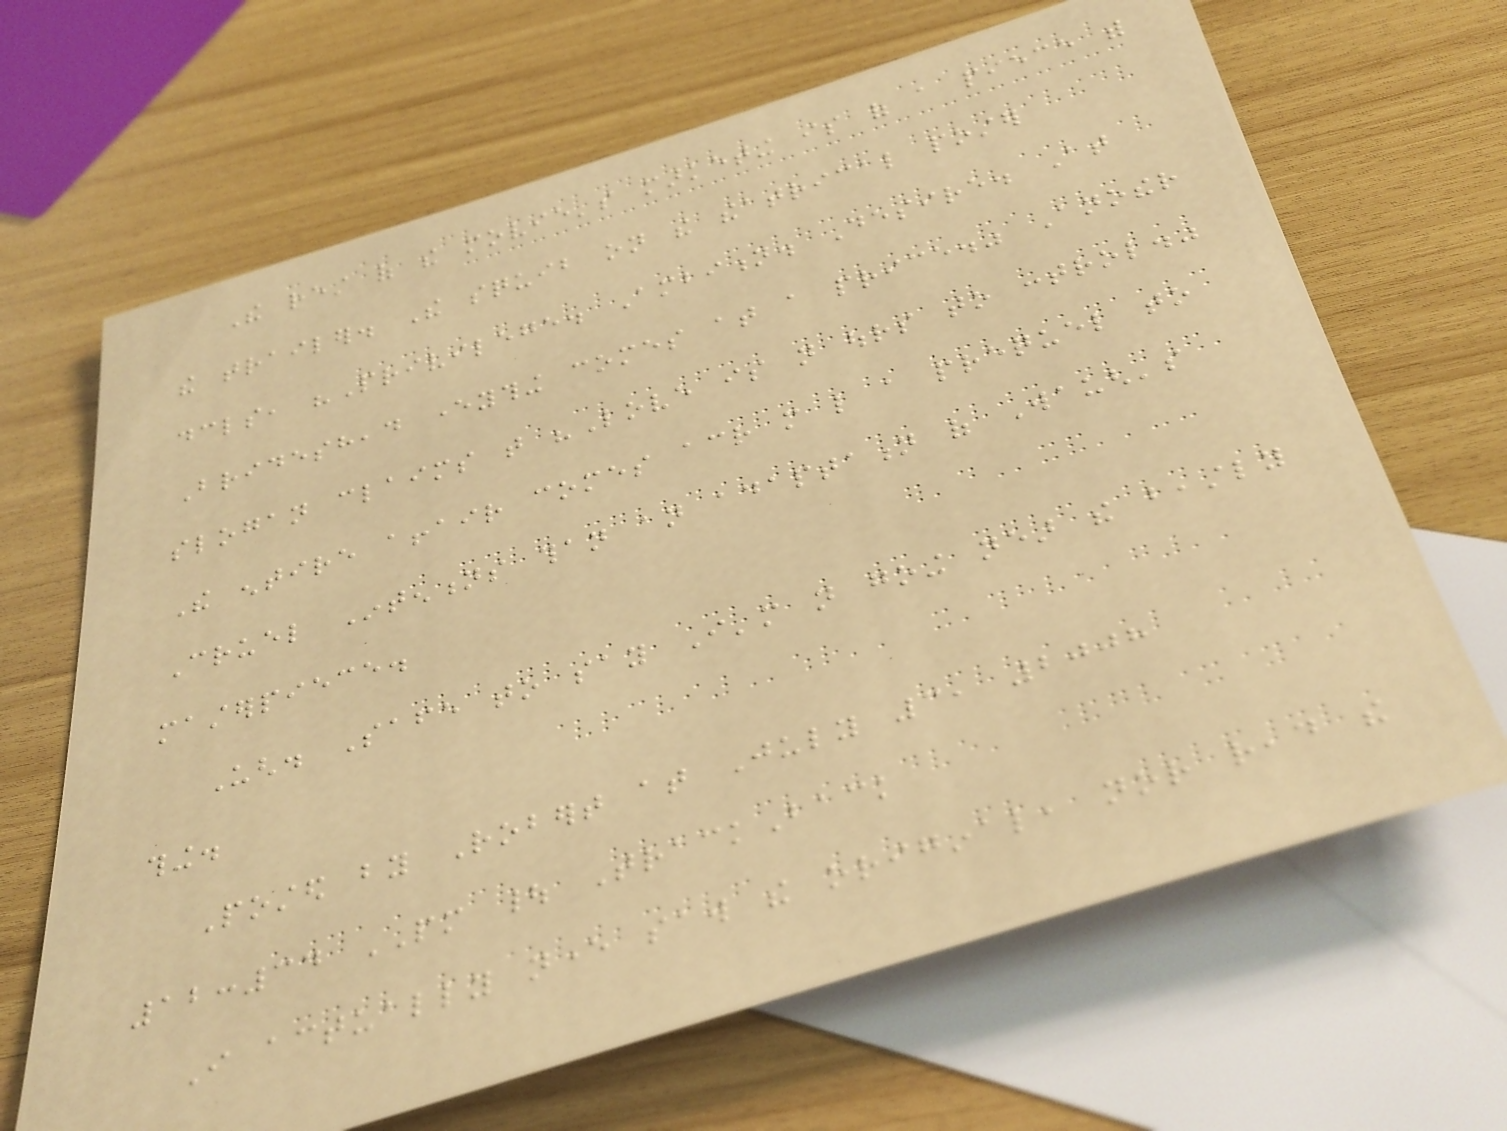The rest of the movie's marketing is of a piece with
the trailer. The squib on the theatrical poster
declares, "Privilege. Ambition. Desire. At
Brideshead everything comes at a price." Another
slogan claims that "Love is not ours to control."
The entire affair comes across more like a prequel to
Cruel Intentions than an adaptation of Waugh's
masterpiece.
Ugh. Safe to say I'm not going near the beastly
thing.
Posted by Robert at July 3, 2008
12:34 PM | TrackBack
I actually never saw the original, nor read the
